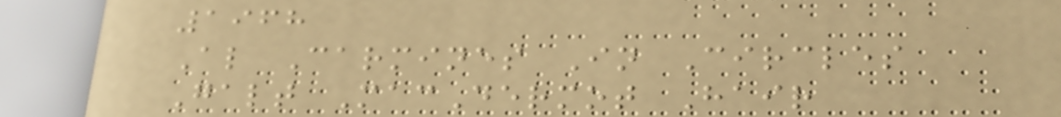1968
Al Carmines In Circles
Galt MacDermot Hair
